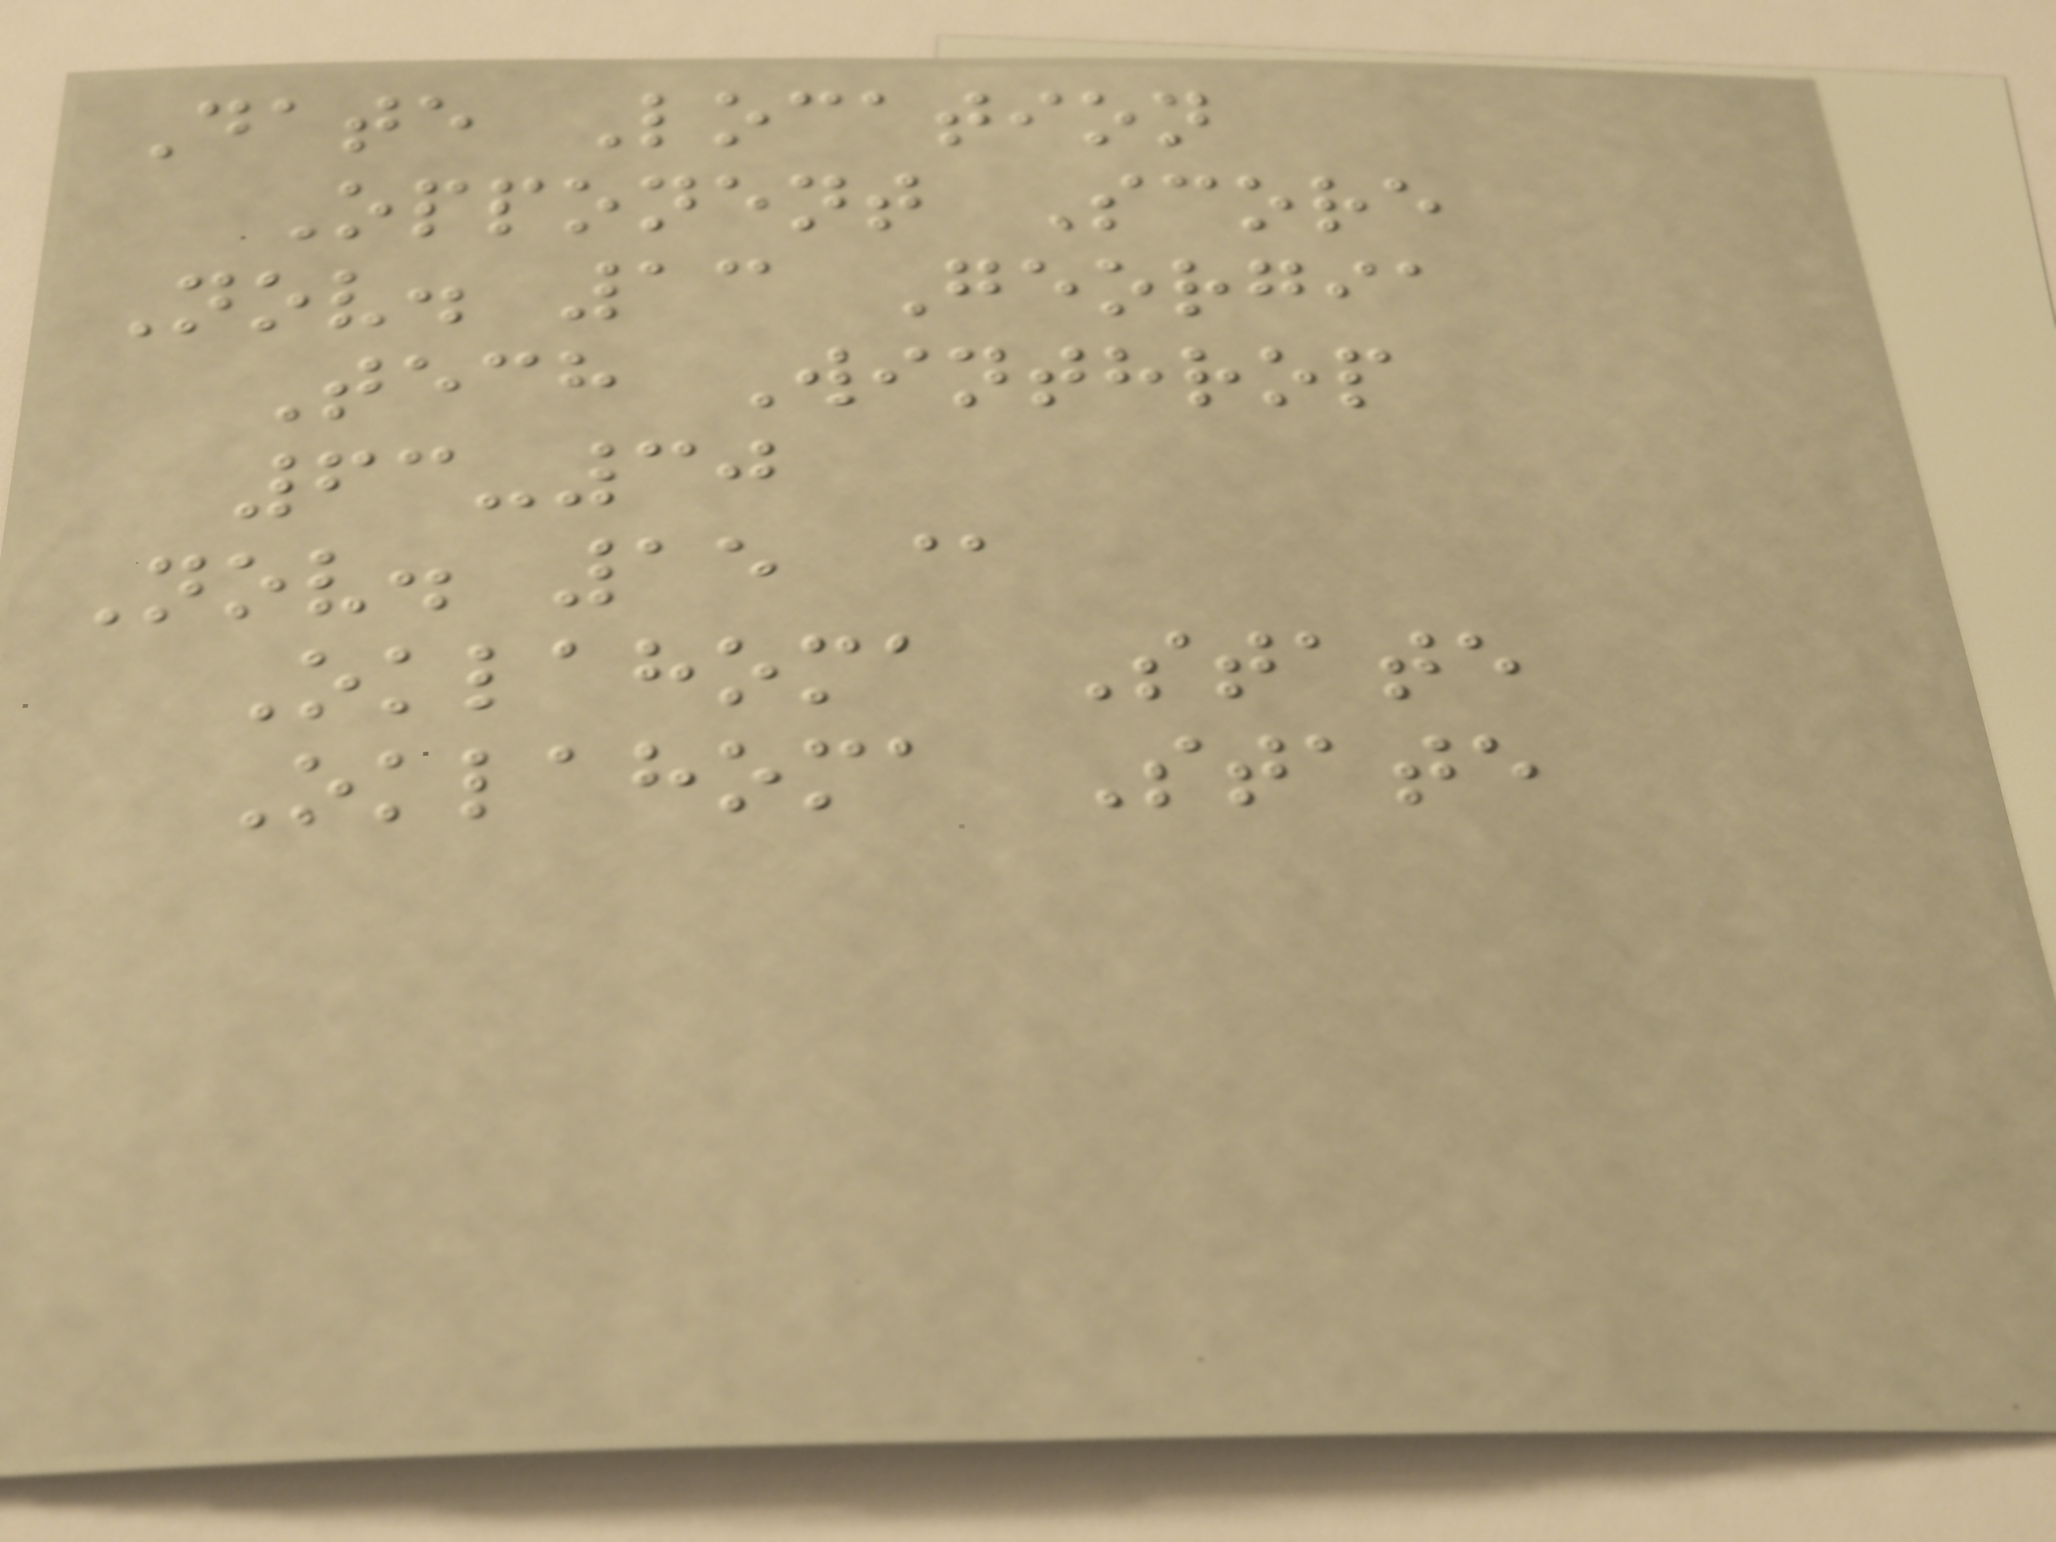Date Location
Opponent Score
Nov. 13 Georgia
Tech Winthrop
63-30
Nov. 15 @
Oklahoma State
Oklahoma State
